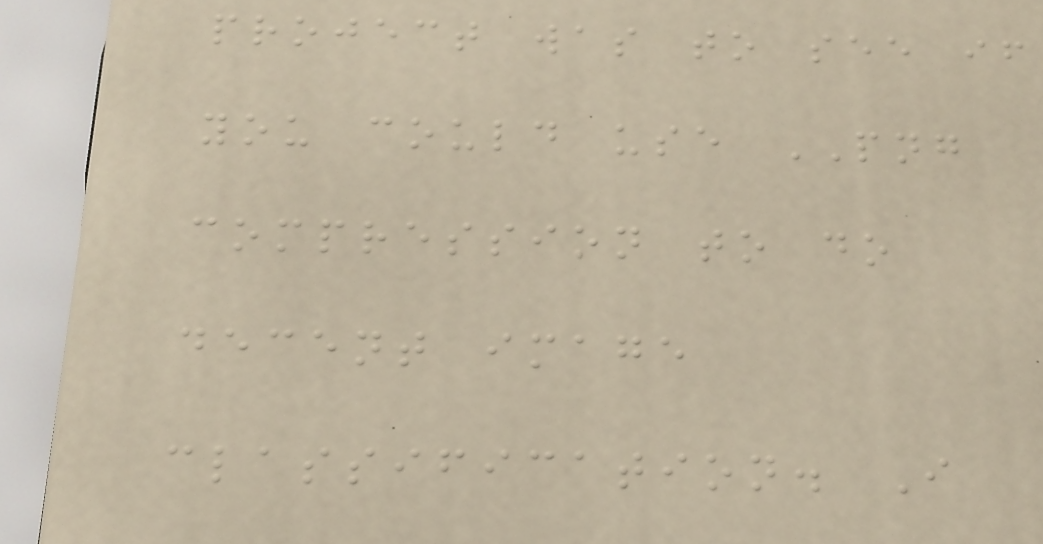project was to see if
you could use PNG
compression to do
decent image
classification. I
